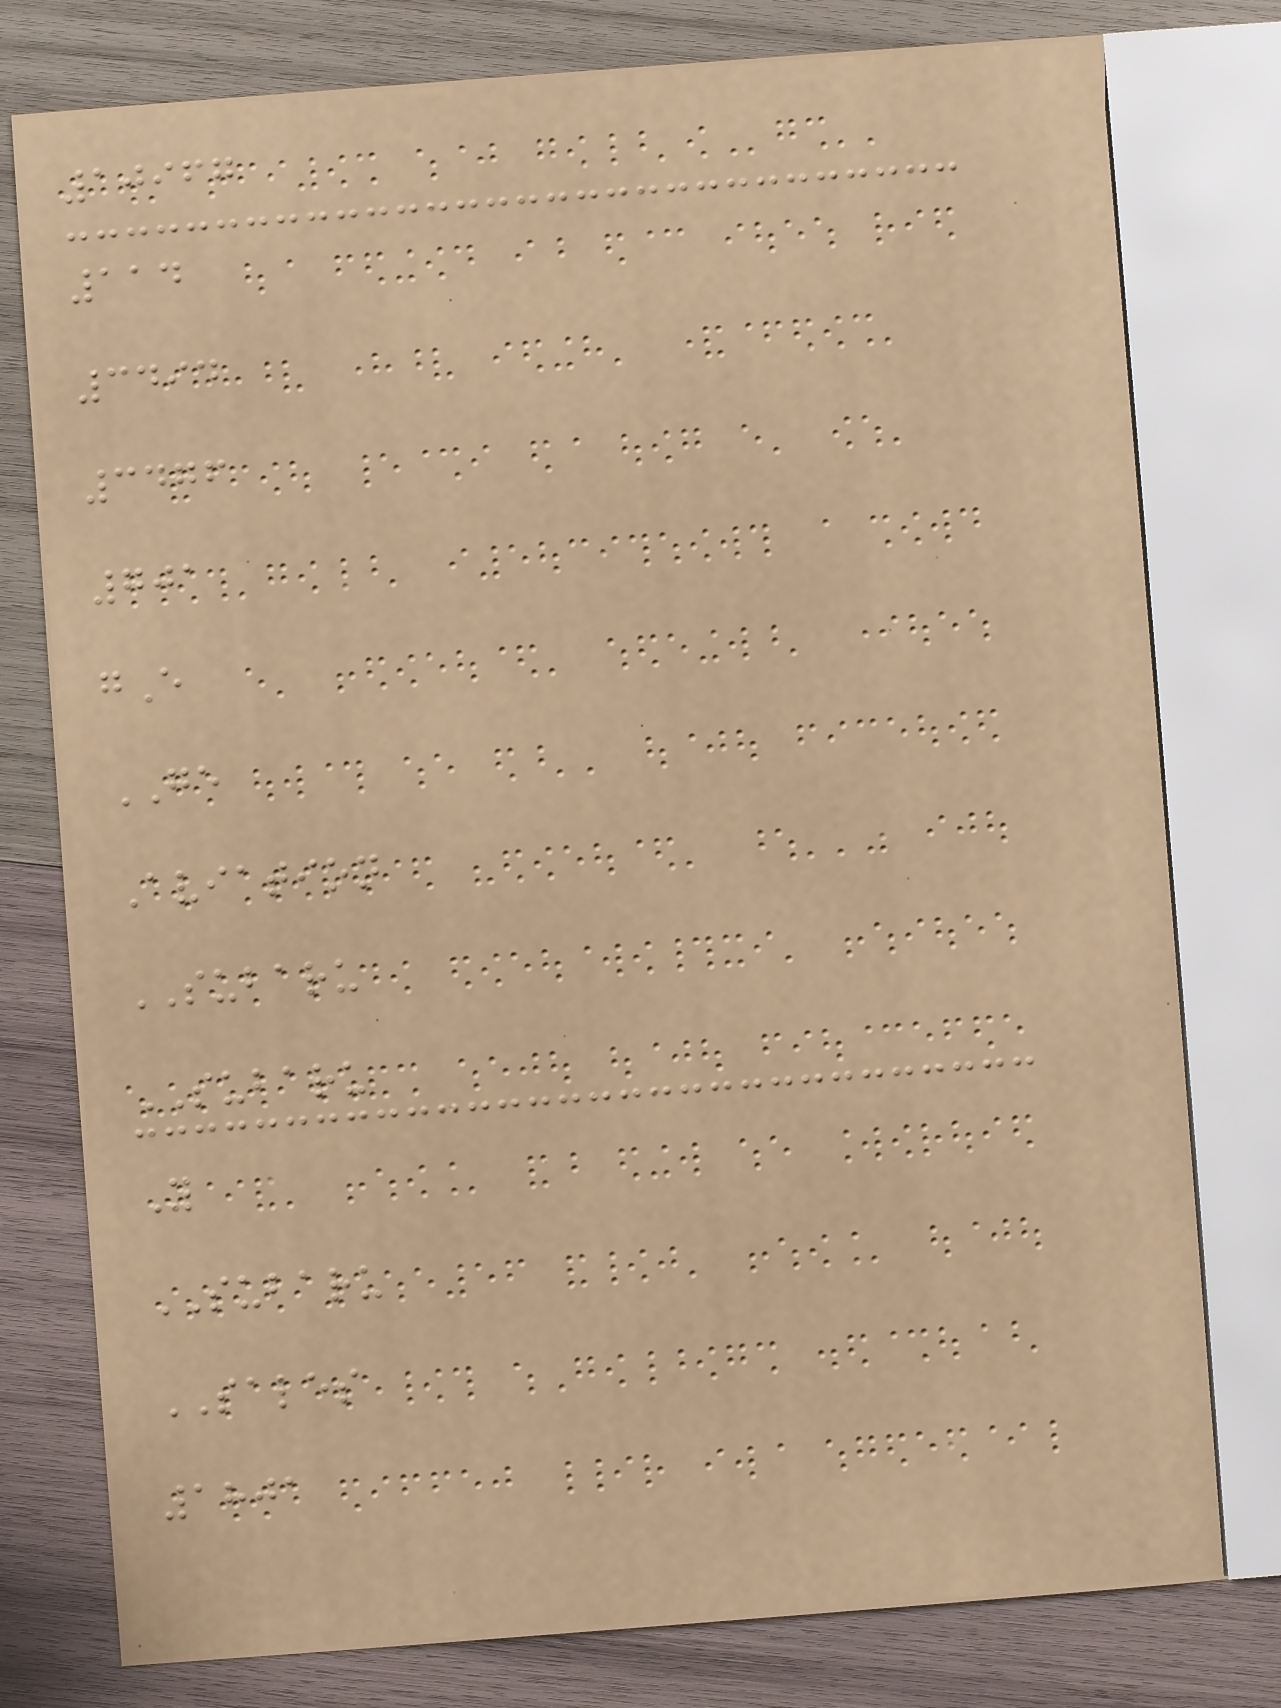10967
114
3494
3476
701
gE
GE
Aviation
SUBARU
SUBARU
Y
SUBARU
SALES
1801
